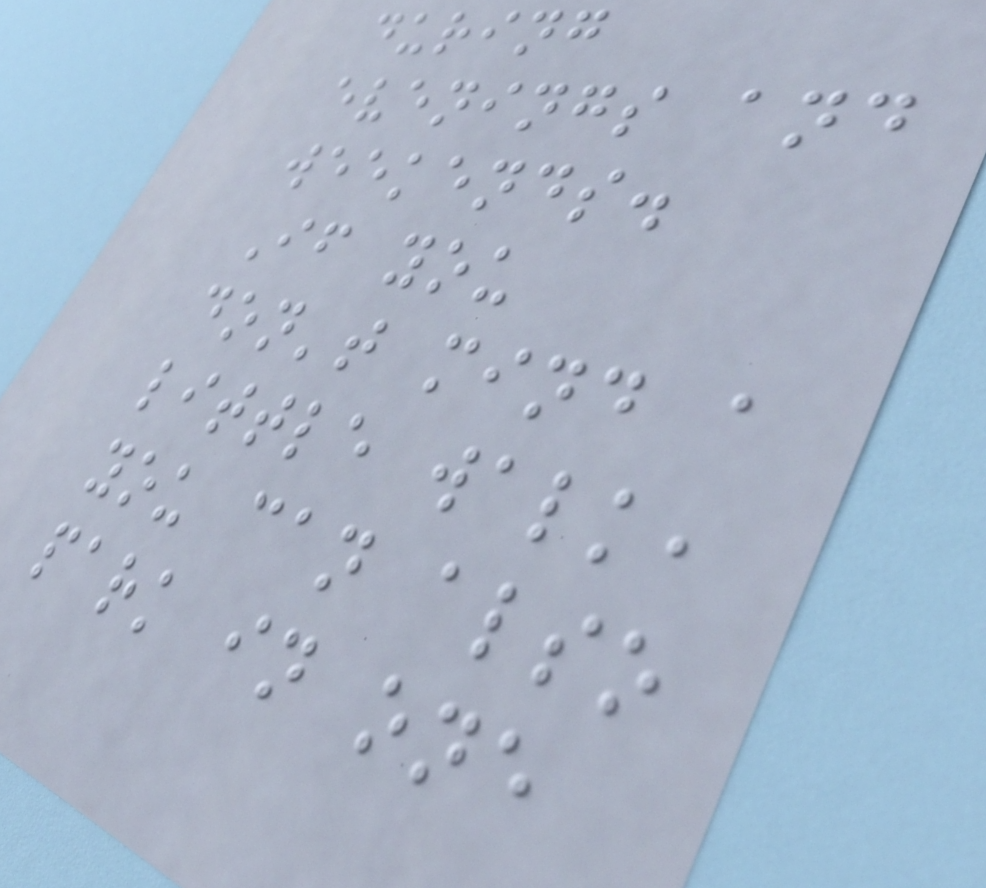during
evenings and
weekends.
If you
don't mind a
little walk,
you can also
park in one
